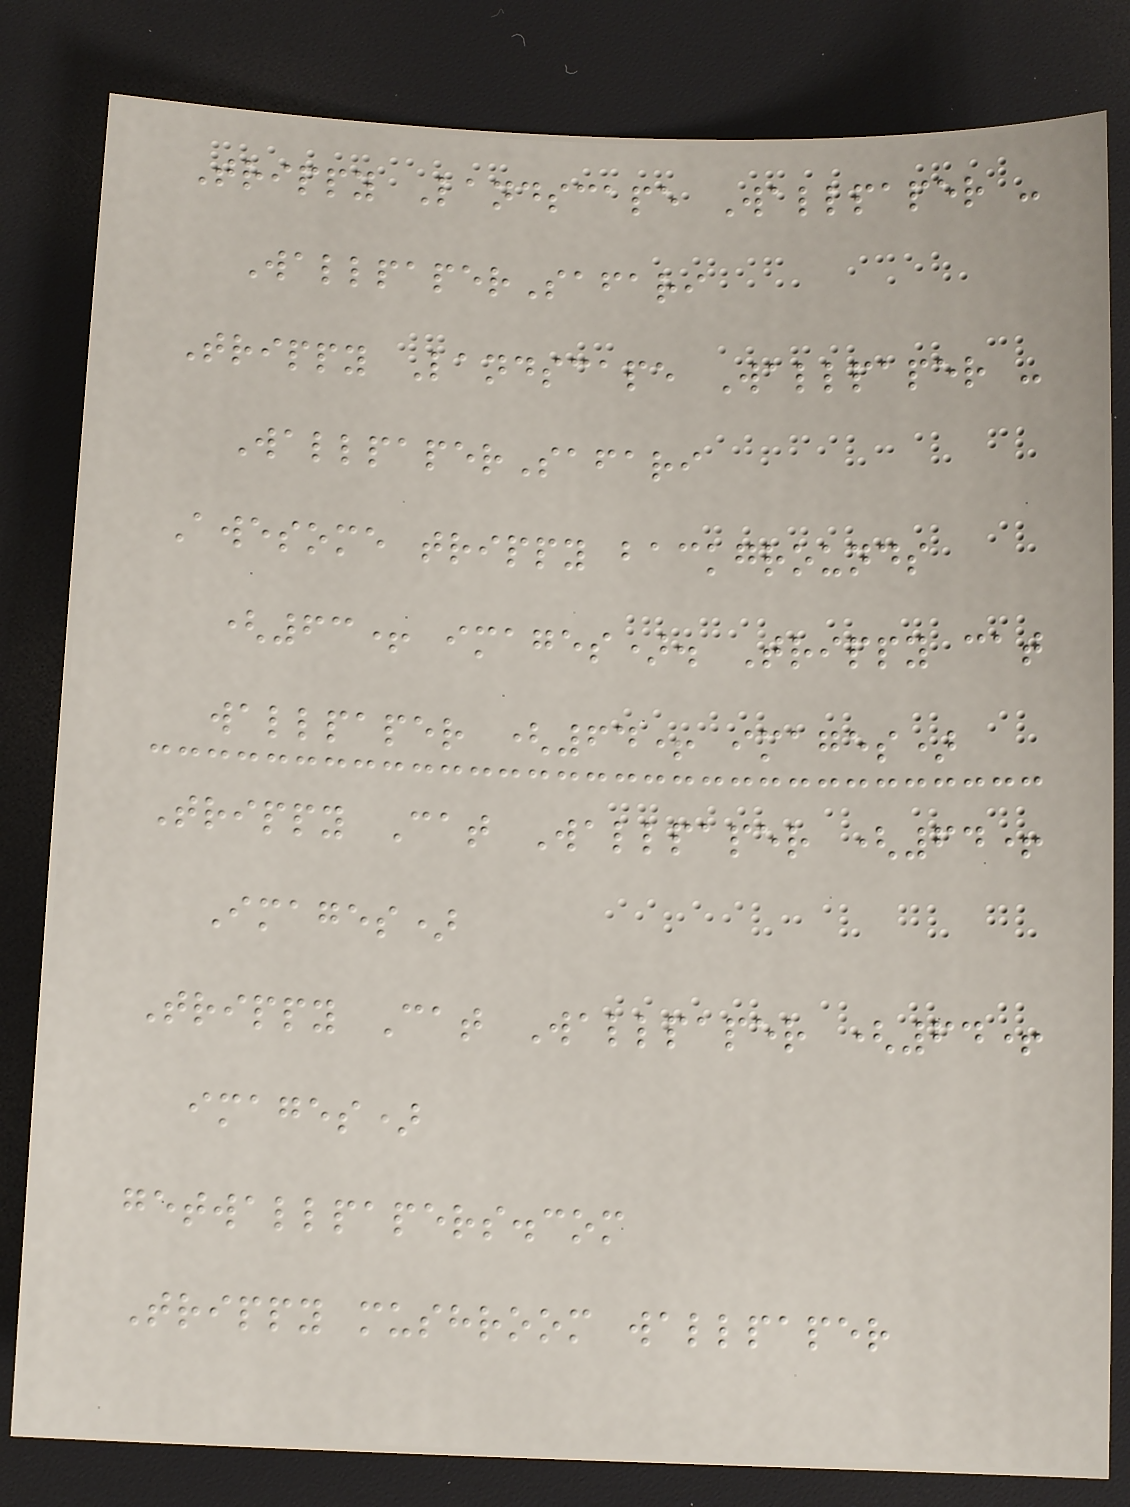Trippy Landscape Wallpaper -
WallpaperSafari
Trippy Landscape Wallpaper -
WallpaperSafari
Awesome trippy backgrounds
(63+ images). Trippy cat
wallpaper (64+ images)
Trippy Cat Wallpaper (64+
Images)
Trippy Cat Wallpaper (64+
images)
getwallpapers.com
Trippy mushroom wallpaper
